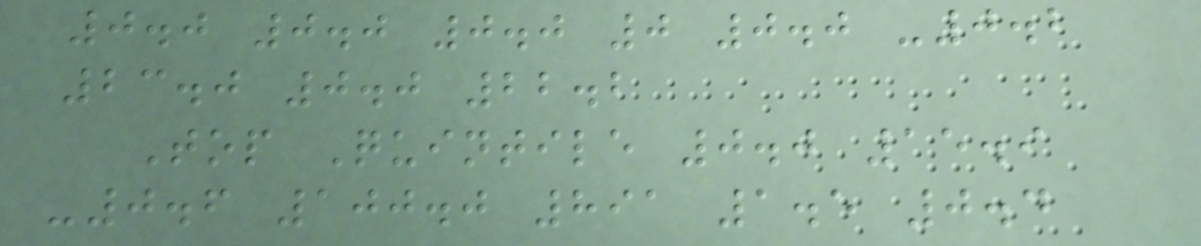0.0 0.0 0.0 0 0.0 -0.2
23.0 0.0 22.2
Top Quintile 0.0 15.9
-0.6 100.0 891 1.5 0.4
